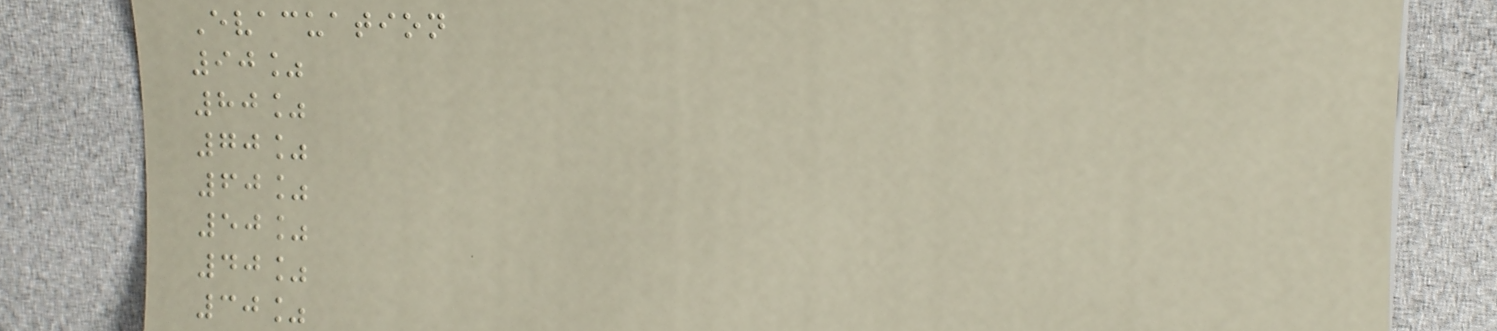Evacuation
90%
80%
70%
60%
50%
40%
30%
